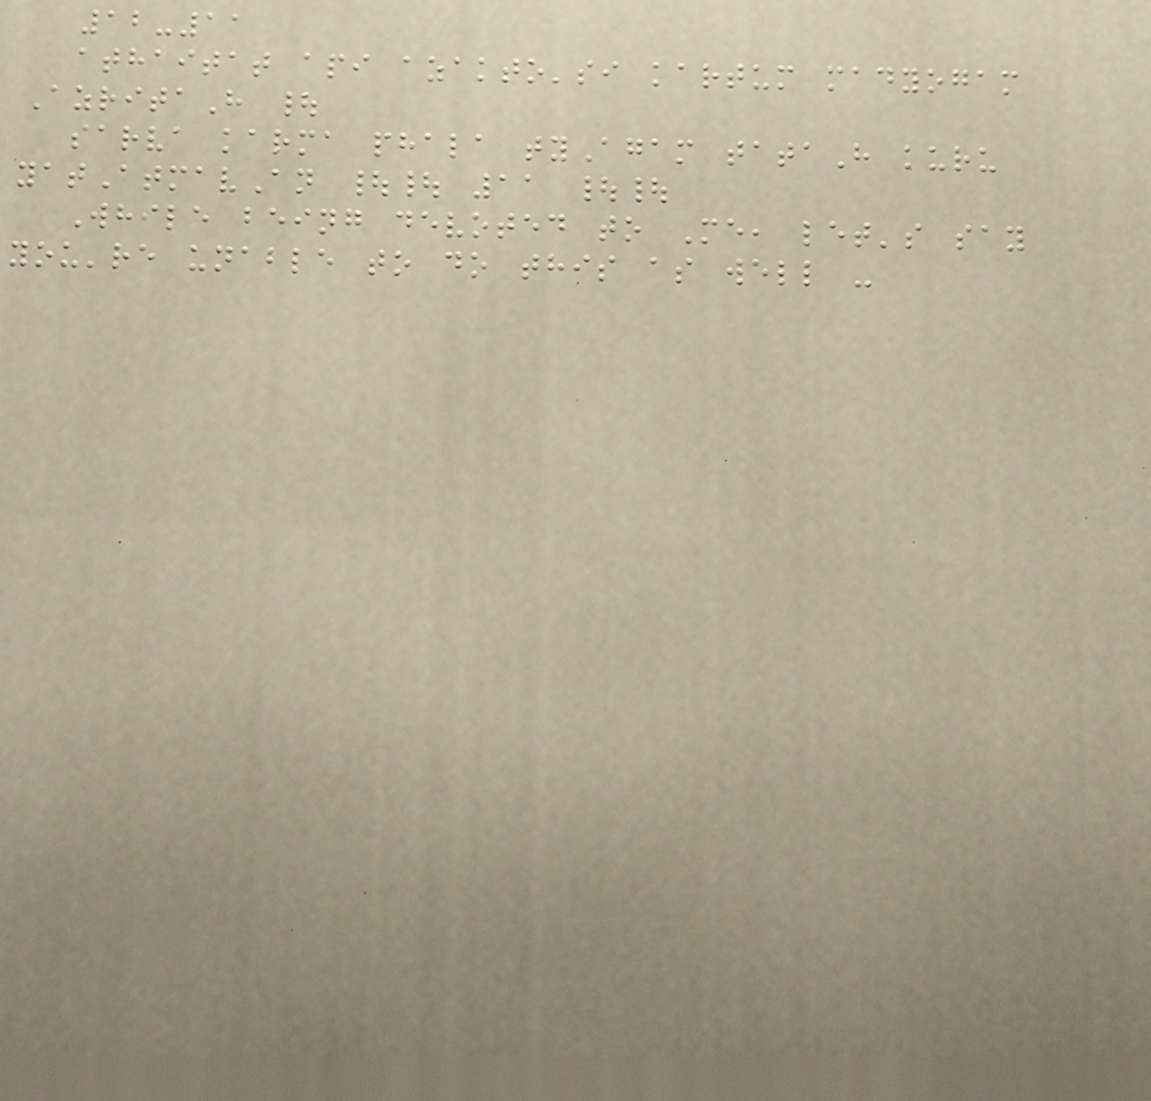12-11
athaitat api azakto'si kartum madyogam
AzritaH |
sarva karma phala tyAgam tataH kuru
yatAtmavAn || 11 ||
While being devoted to Me, let's say
you're unable to do this as well -
